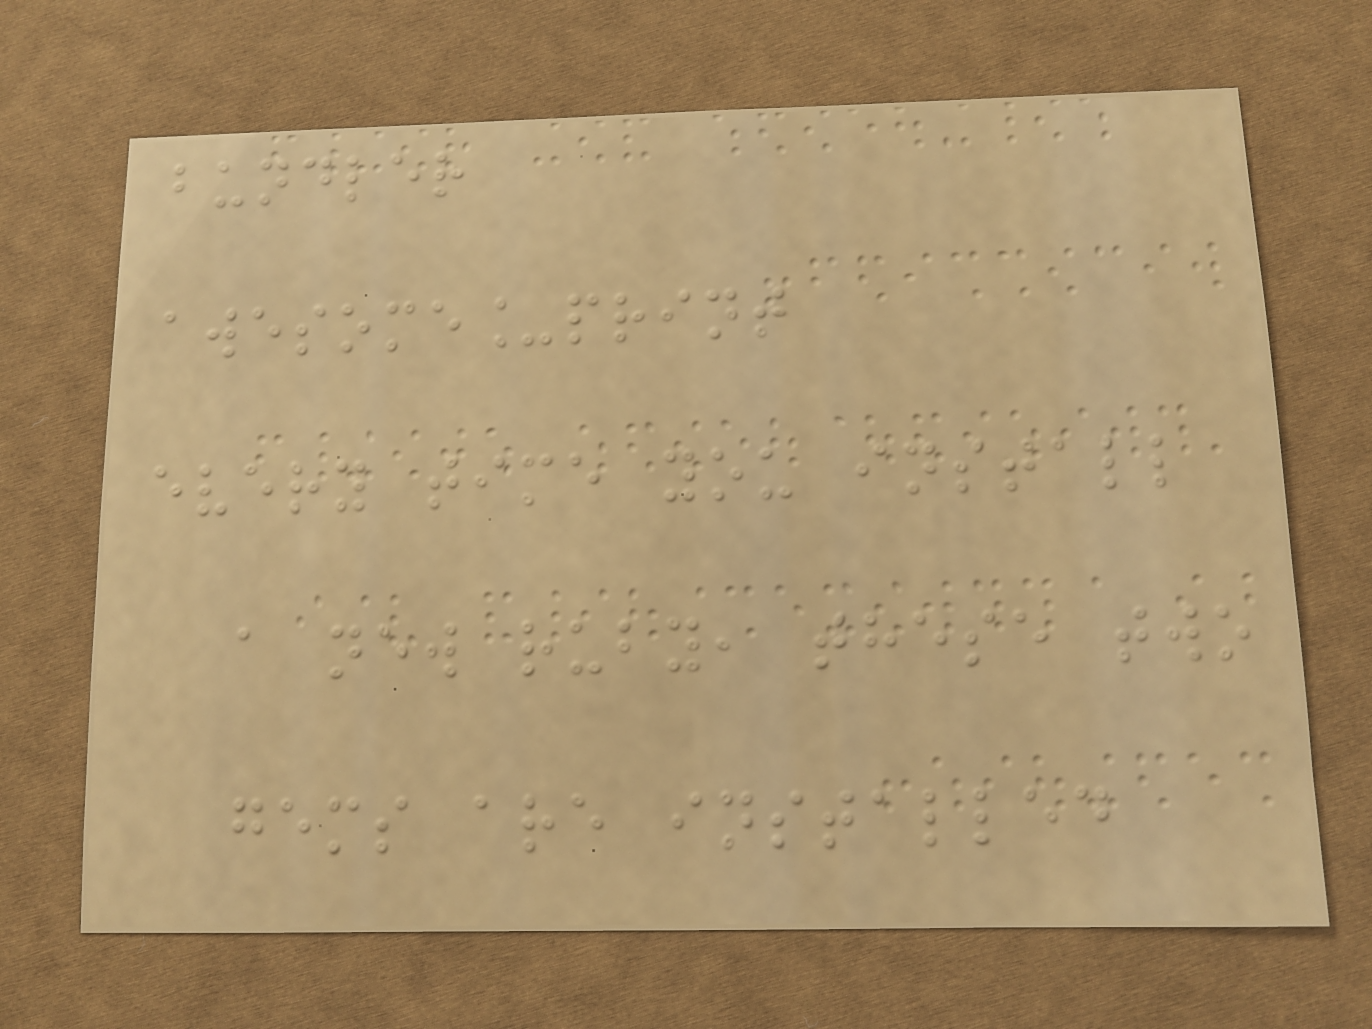bundler
awesome_print
every time you install
a new ruby, these two
gems are installed
